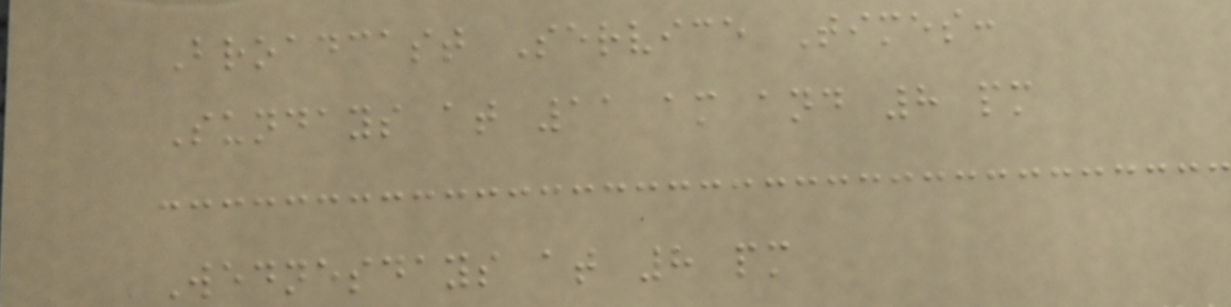Broadcast Service Times:
Sundays at 11 am and 8 pm
Wednesdays at 8 pm
